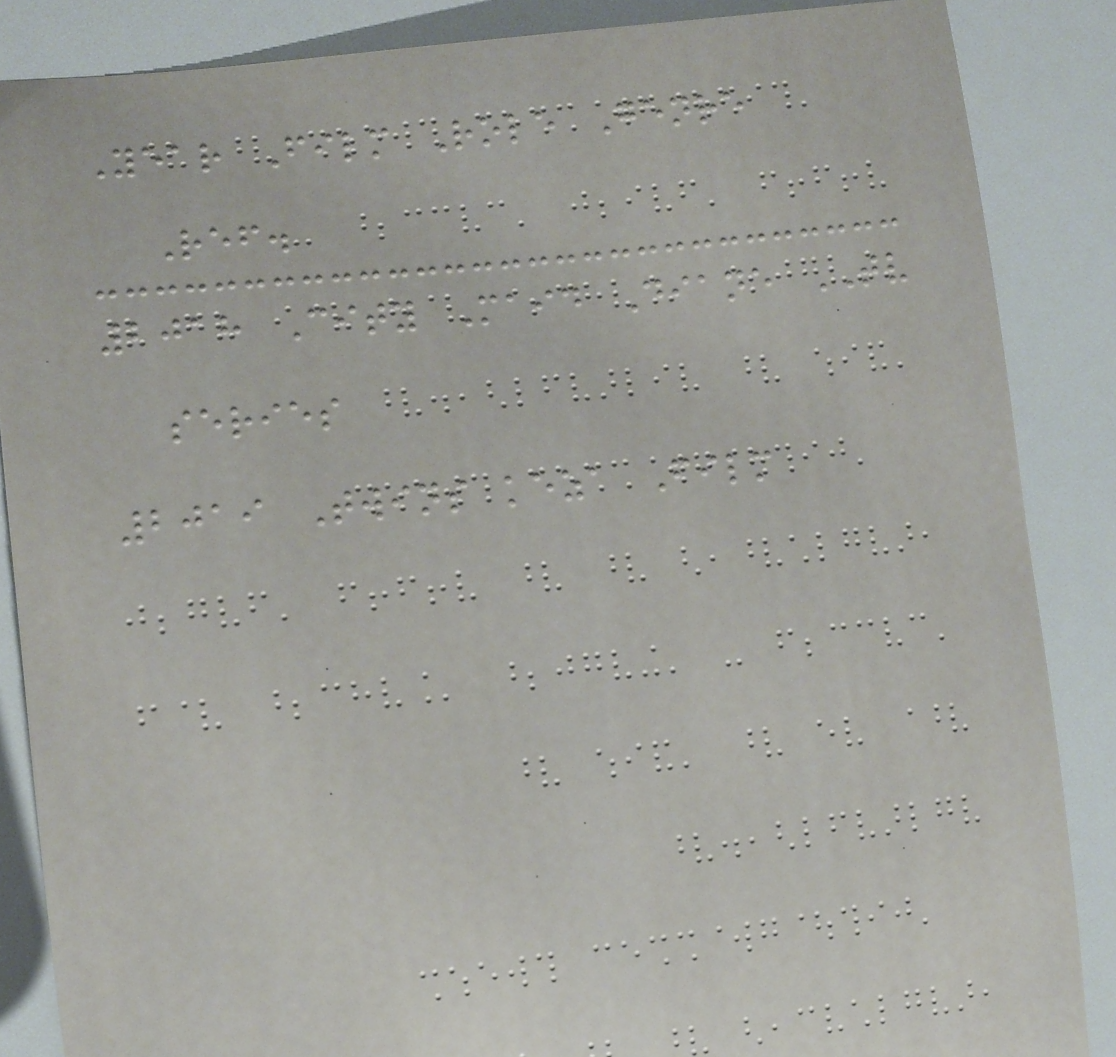Year Film Role Genre
Ref.
2018 City Maid Diane TV
series
2019 Twins keza Film
